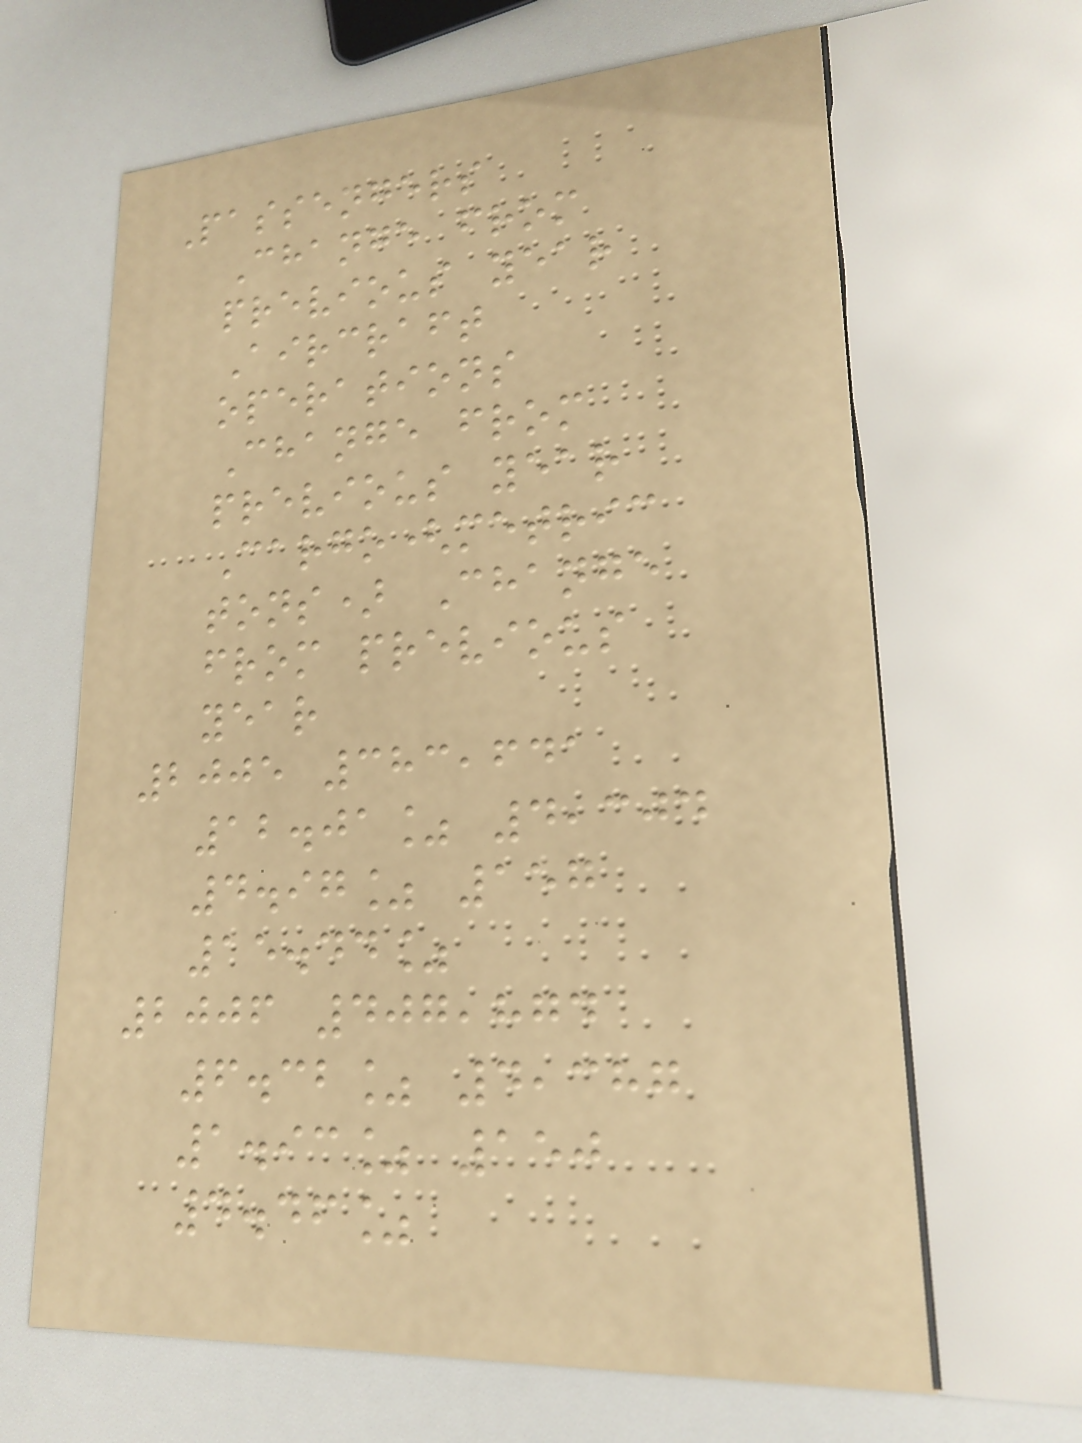Passengers
Change from
previous year
Aircraft
operations
Change from
previous year
Cargo(metric
tons) Change
from previous
year
2005 383,641
12.01% 4,304
4.97% 157
15.44%
2006 407,874
6.32% 4,387
1.93% 150
4.46%
